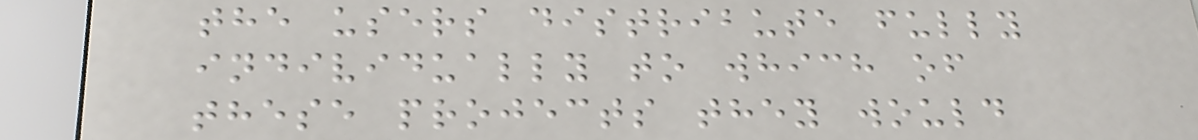the users distribute fully
individually to which of
these projects they would
